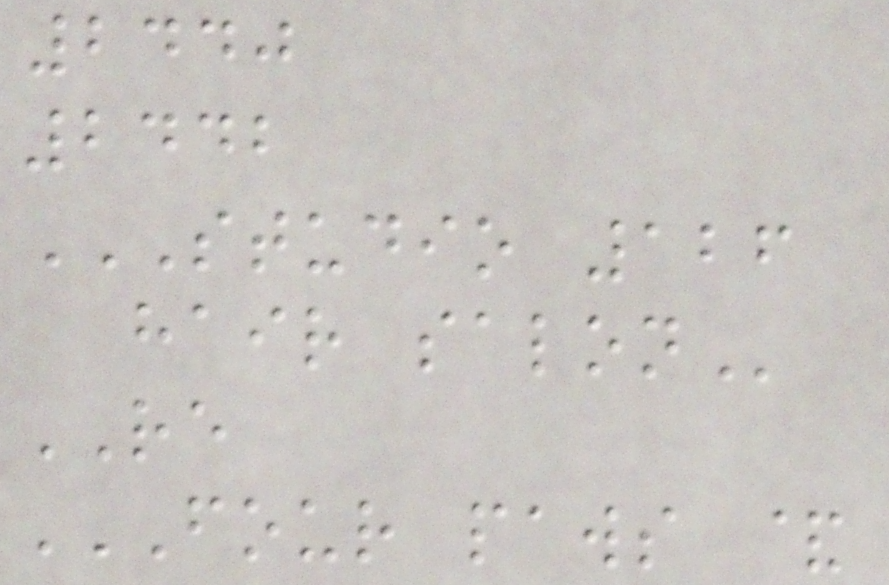2440
2442
STUDIO 126
HAIR SALON
RE
FOUR PAWS &
